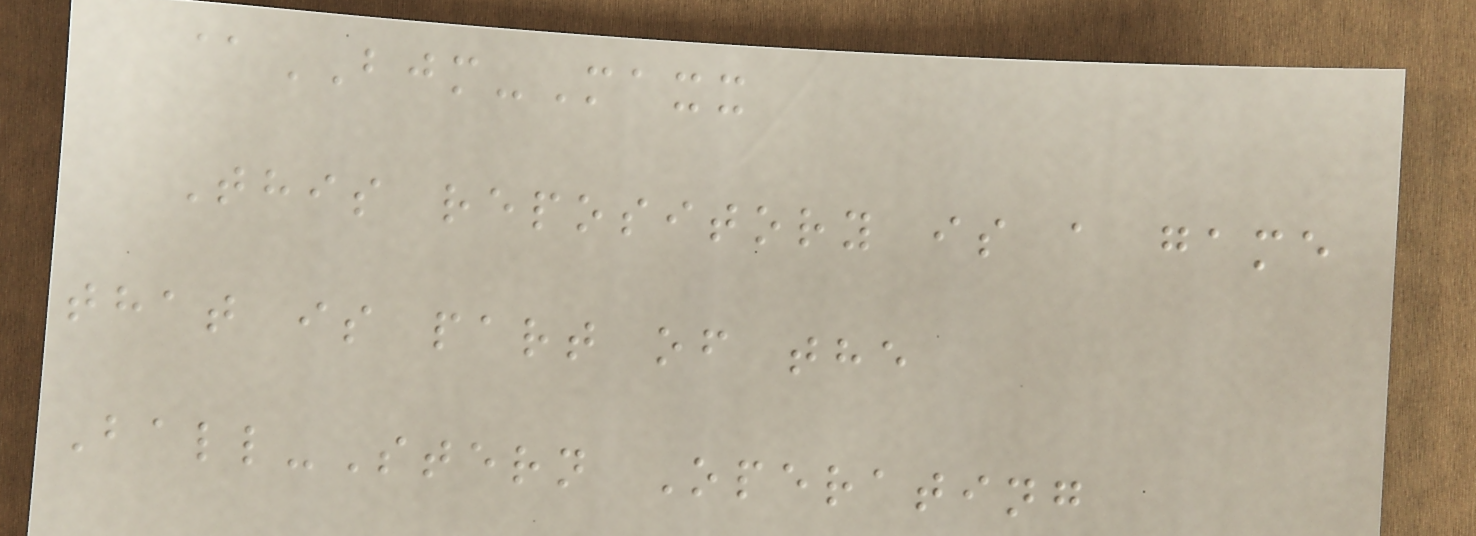@BJM-Maxx
This repository is a game
that is part of the
Ball-Stern Operating
